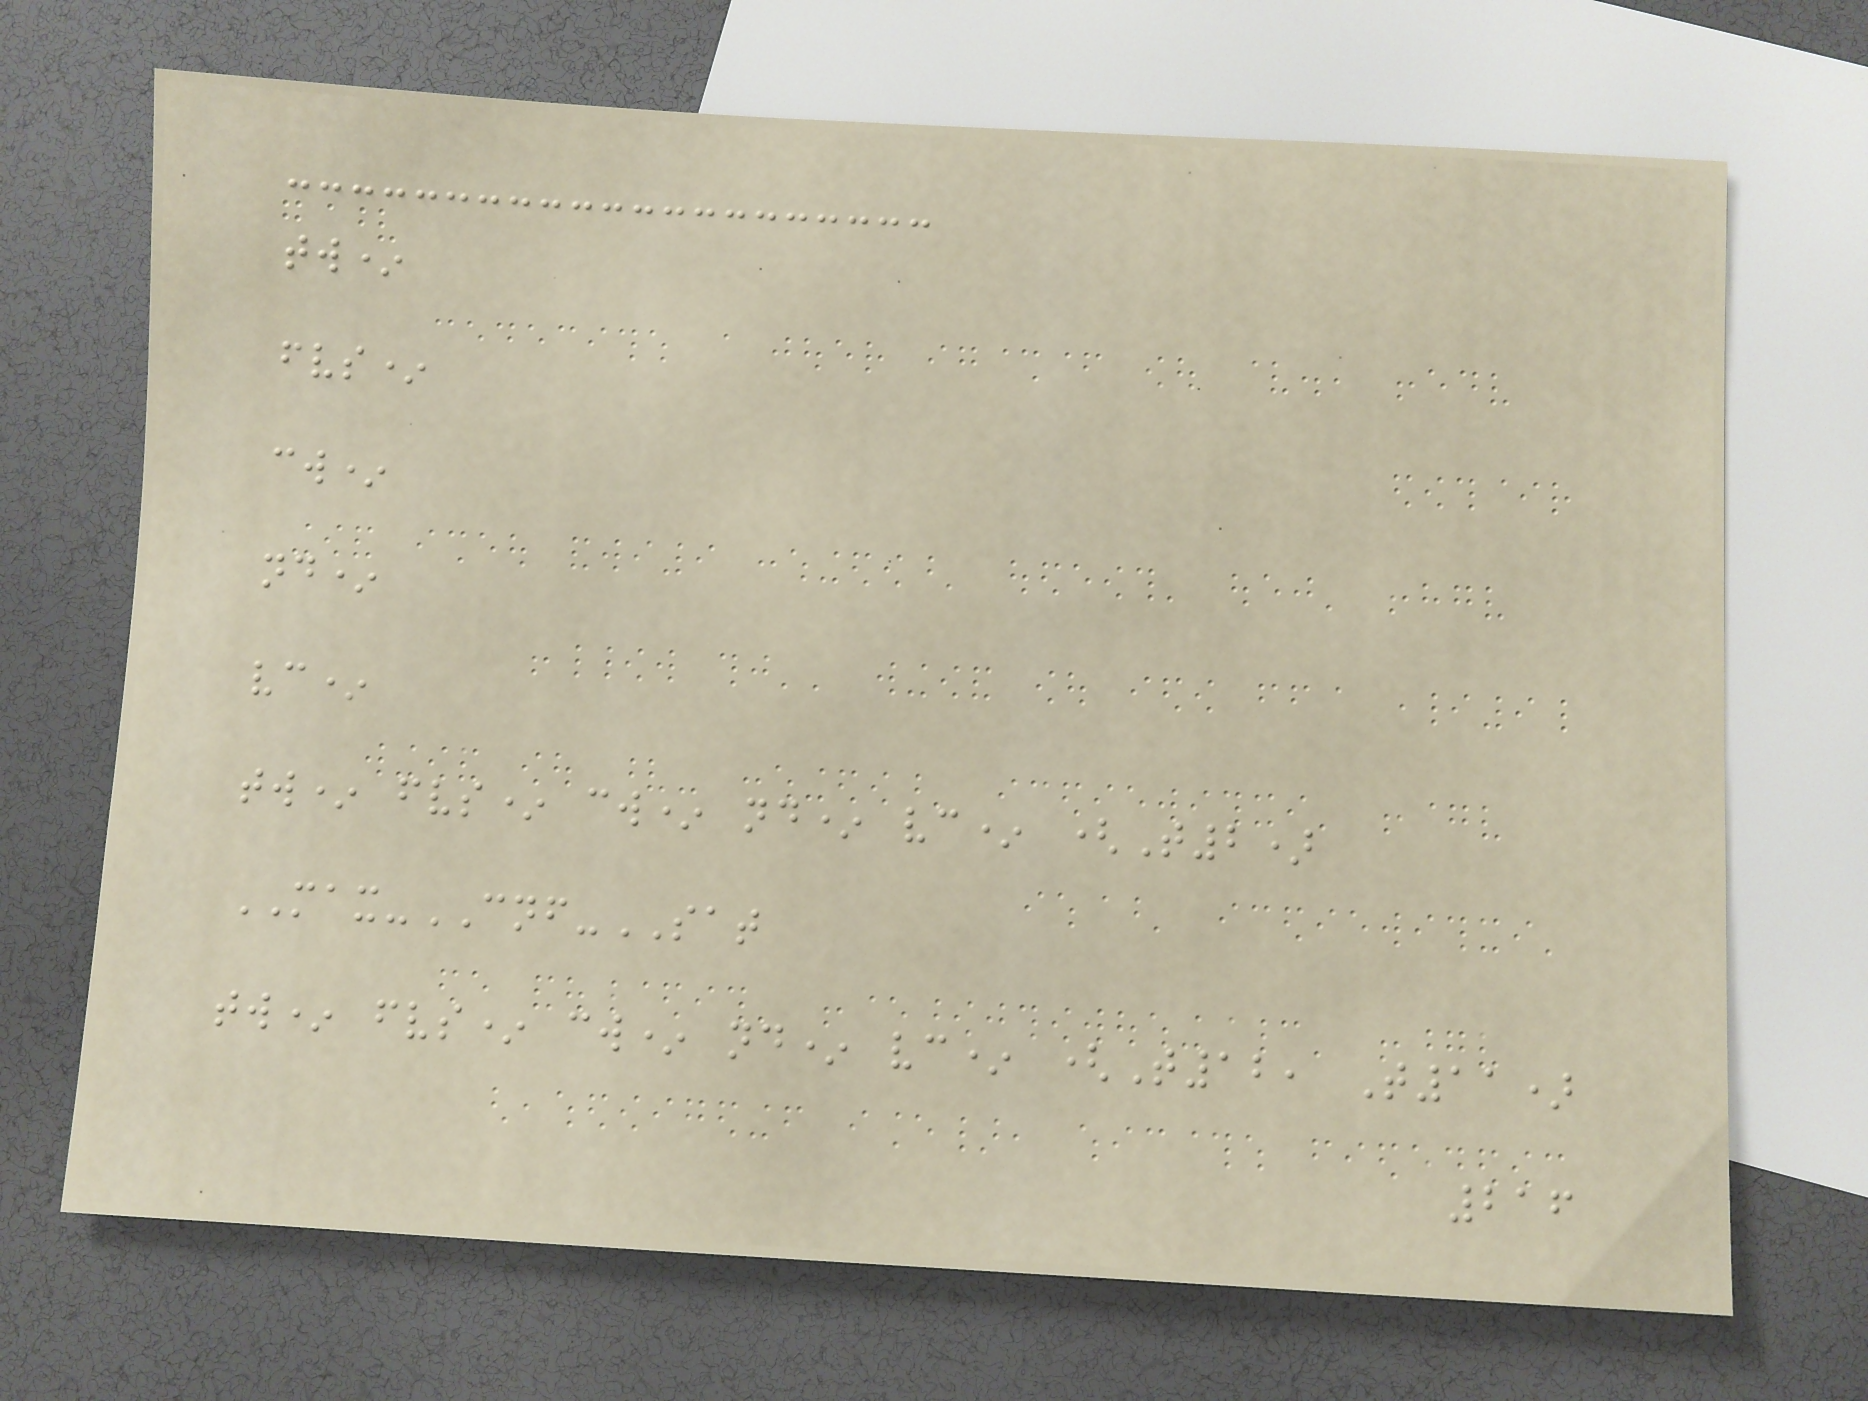tw*
fvs*
cw*
nd*
vc*
tw* fvs* cw* nd* vc* (T2)
MAX-CNF-SAT
tw* fvs* cw* nd* vc* (T12, T11)
216
